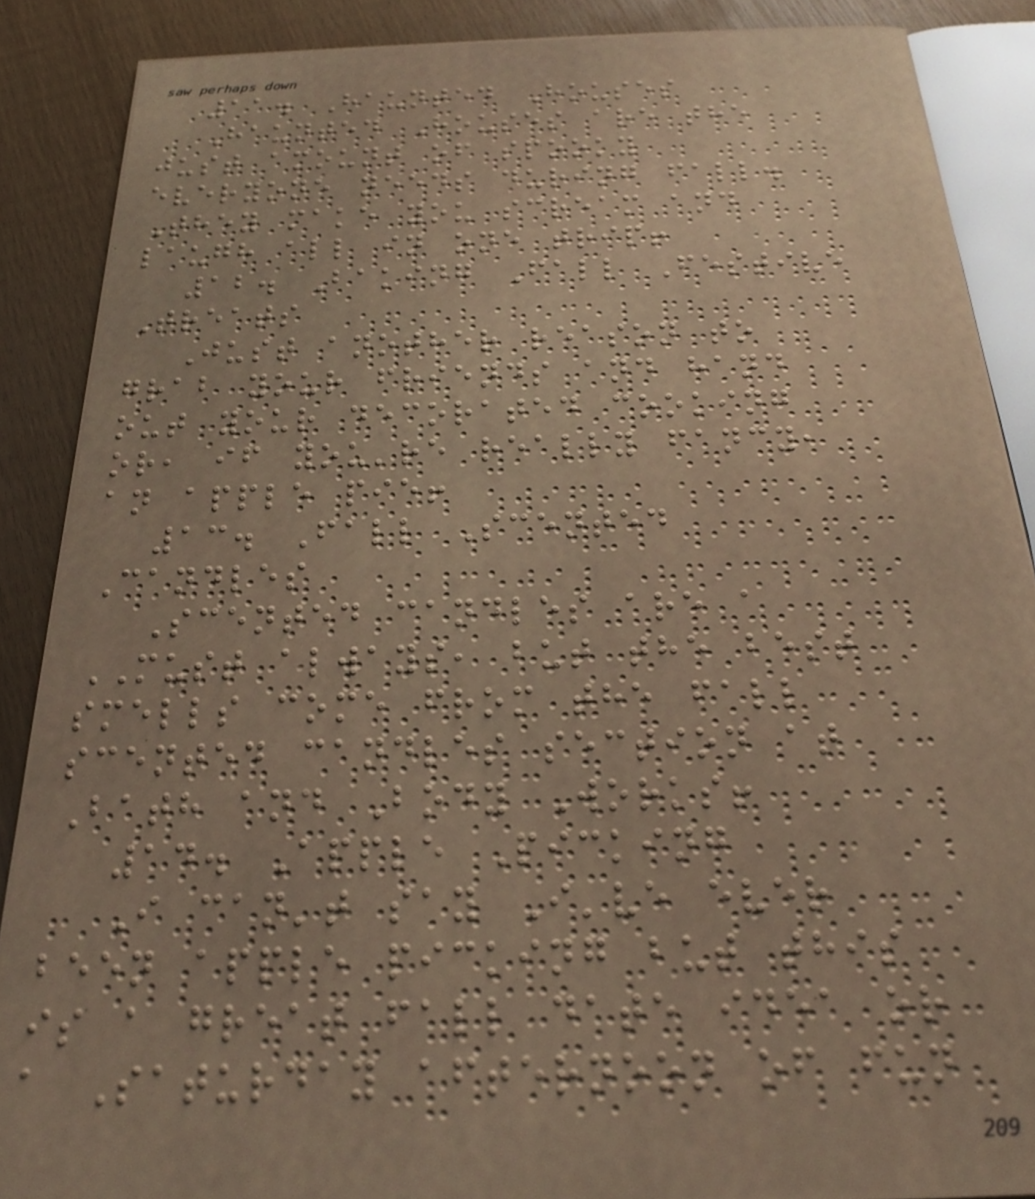11. Haunted Houses
Haunted Houses are the
just amount of spooky
everyone needs during fall.
They make you scream and
laugh all in one trip!
12. Baking Fall Festive
Treats
Just another reason to
grab your friends and hand
out your decorated cooking
or, if you're really fancy,
an apple pie!
13. Fall Scented
Candles
Scented candles are a
MUST always, but the best
smells come from the fall
scented candles section at
Bath and Body Works!
14. Apple Picking
I can't say I've ever
been apple picking but this
is a great fall date idea or
a Saturday afternoon of fun
